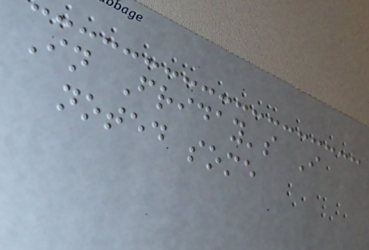In Friday's I
noted some
